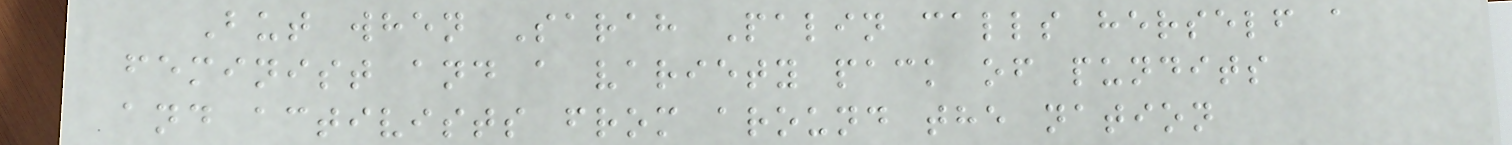But when Sarah Palin calls herself a
feminist and a variety pack of pundits
and activists from around the nation
